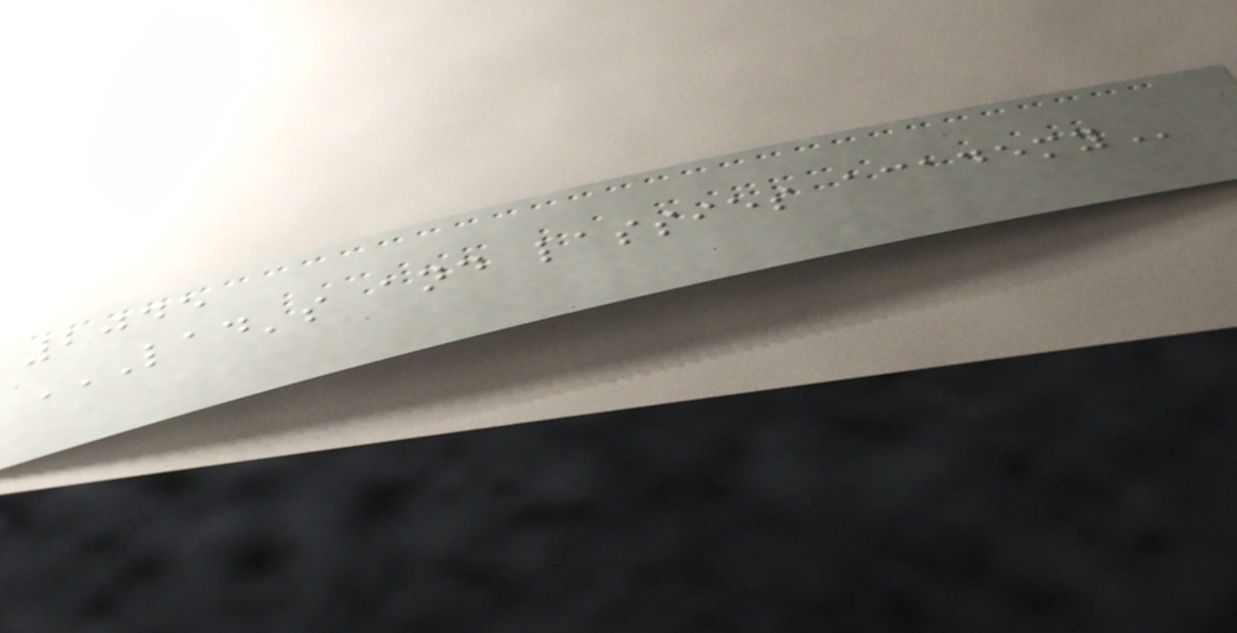2045
LAD'S AND LASSIES ACADEMY
